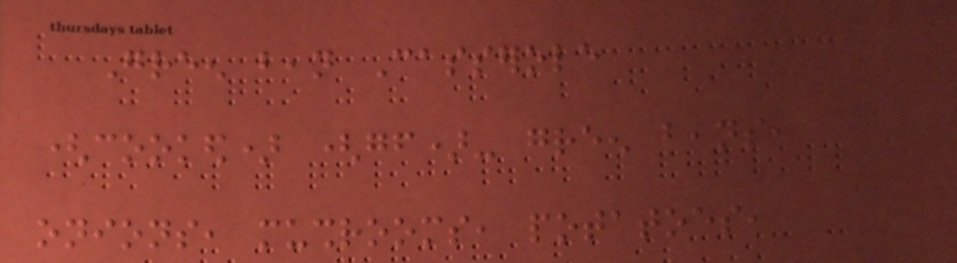Green bean Casserole
(cooked) (gf)- green beans,
onions, mushrooms, potatoes,
